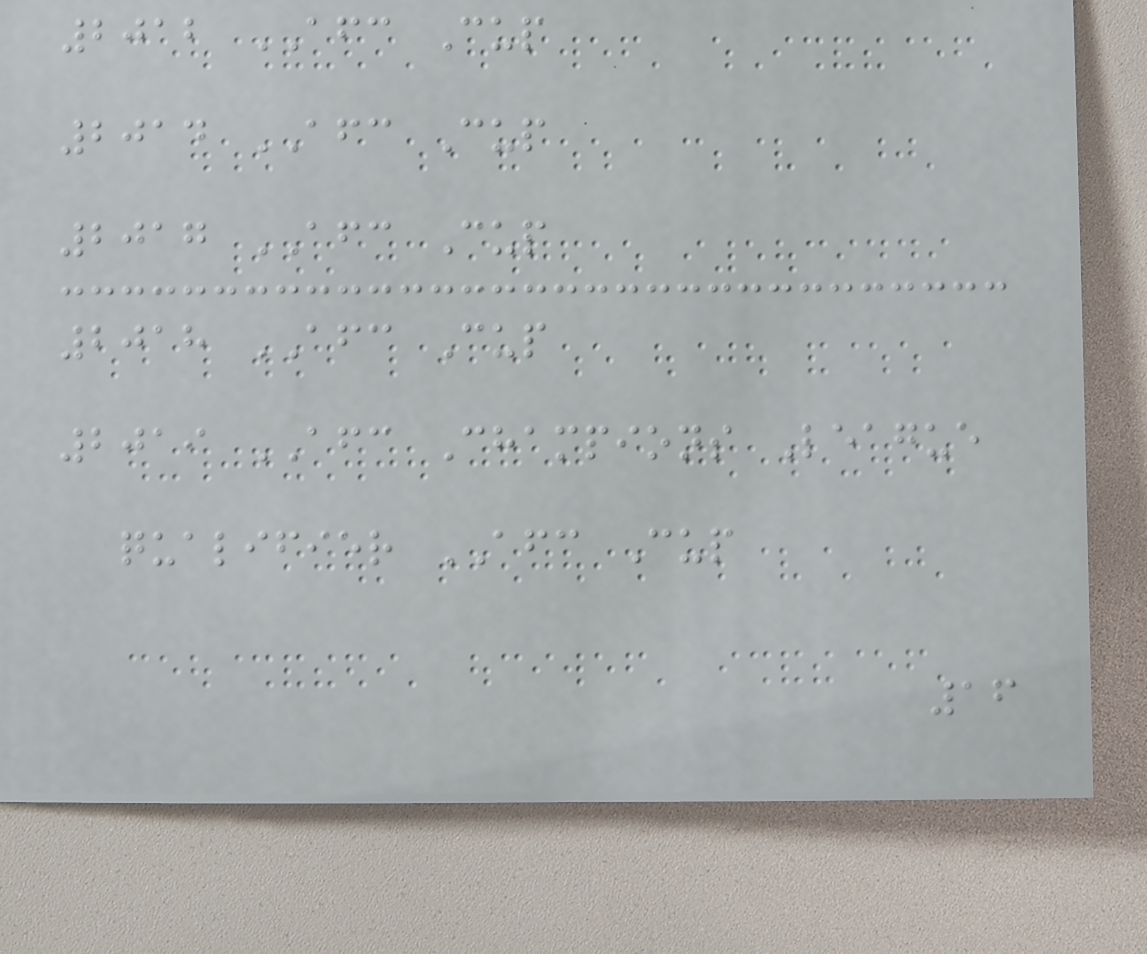2012 AFC Cup
2014 AFC Cup
2017 AFC Cup
2018 AFC Cup
2019 AFC Champions League
qualifier AFC Cup
16
